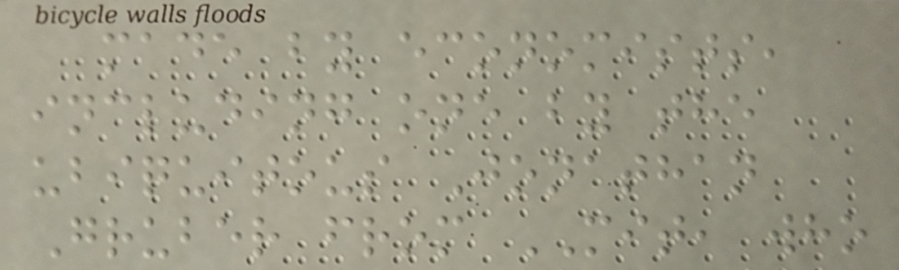made by economists,
including one by the
ubiquitous Jonathan
Gruber from MIT, who
